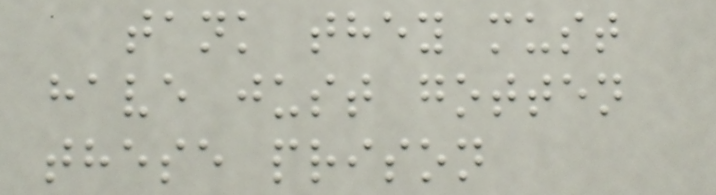tank they must
have just gotten
these prison
